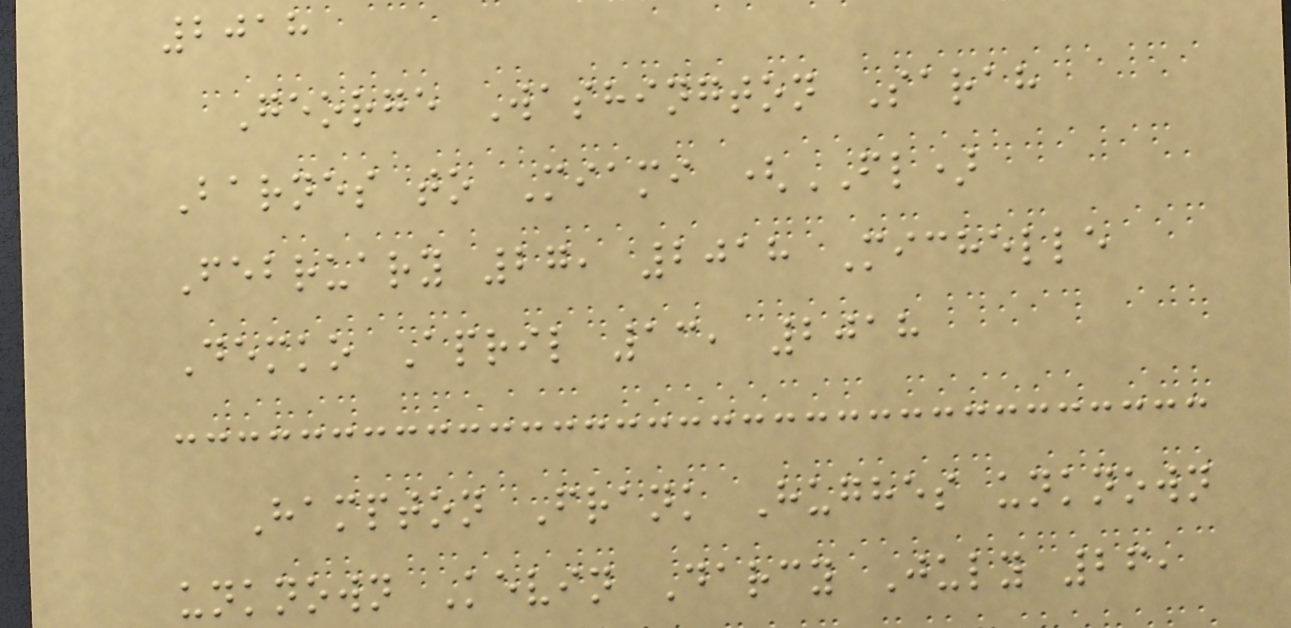2018
George Washington Sarah
Barnes to Miami (FL)
February 27, 2018 Michelle
Demko April 13, 2018
Hampton Frank Hughes unknown
unknown Kevin Darcy July 26,
